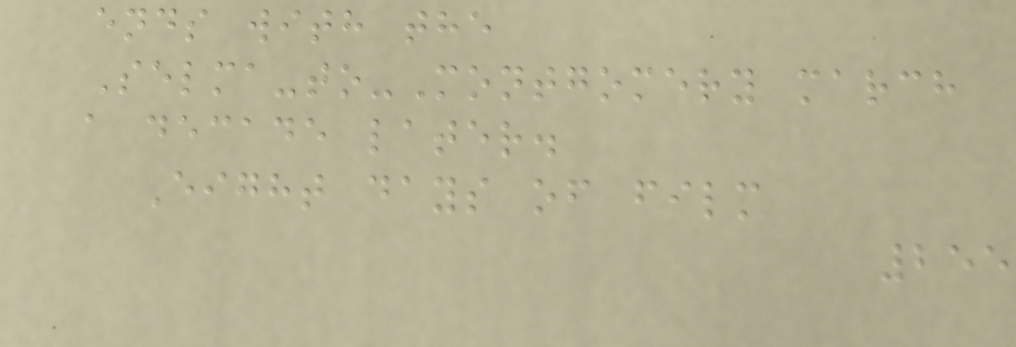ends with the
Selma-to-Montgomery march
a decade later.
Eight days of film
255
